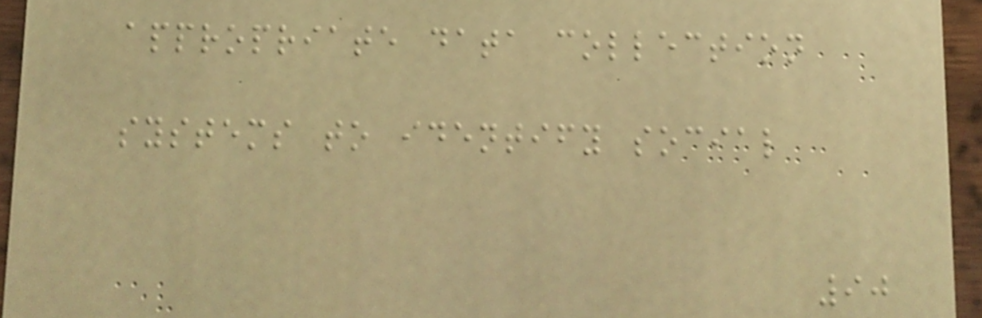appropriate data collection
systems to identify social
90
